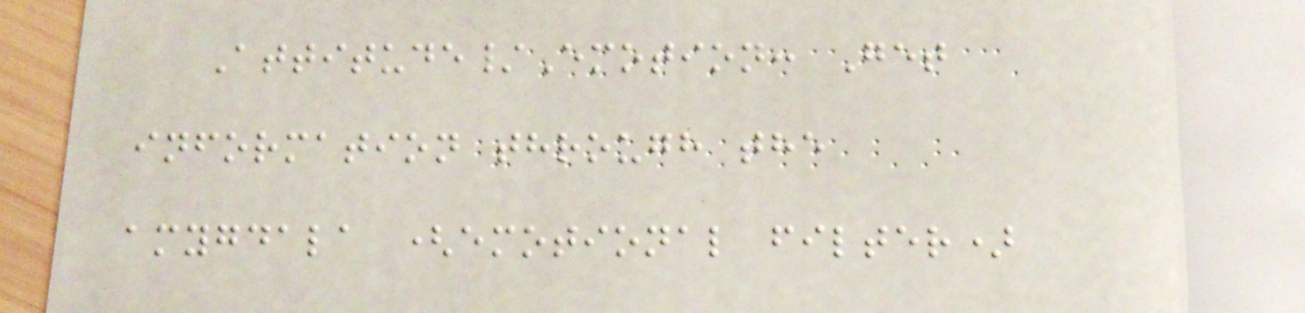Attitude/Emotion: Get
information through the
amygdala (emotional filter)
